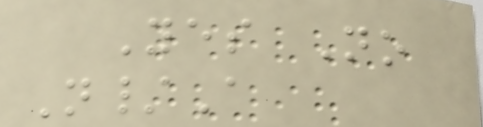Yes No
N/A
